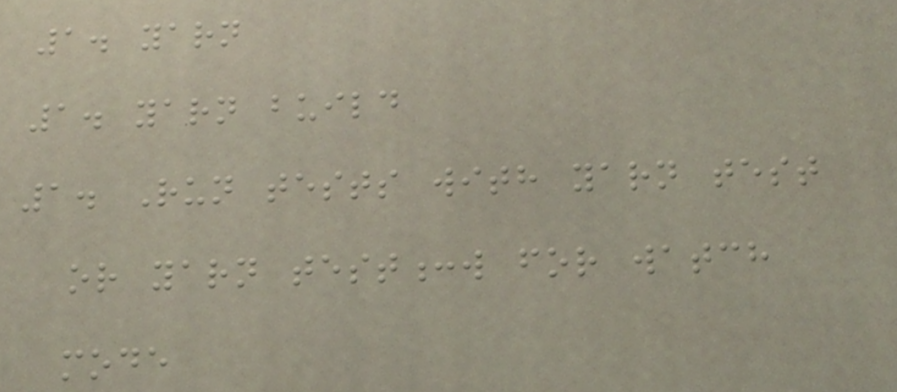1. yarn
1. yarn build
1. Run tests with yarn test
or yarn test:w for watch
mode
